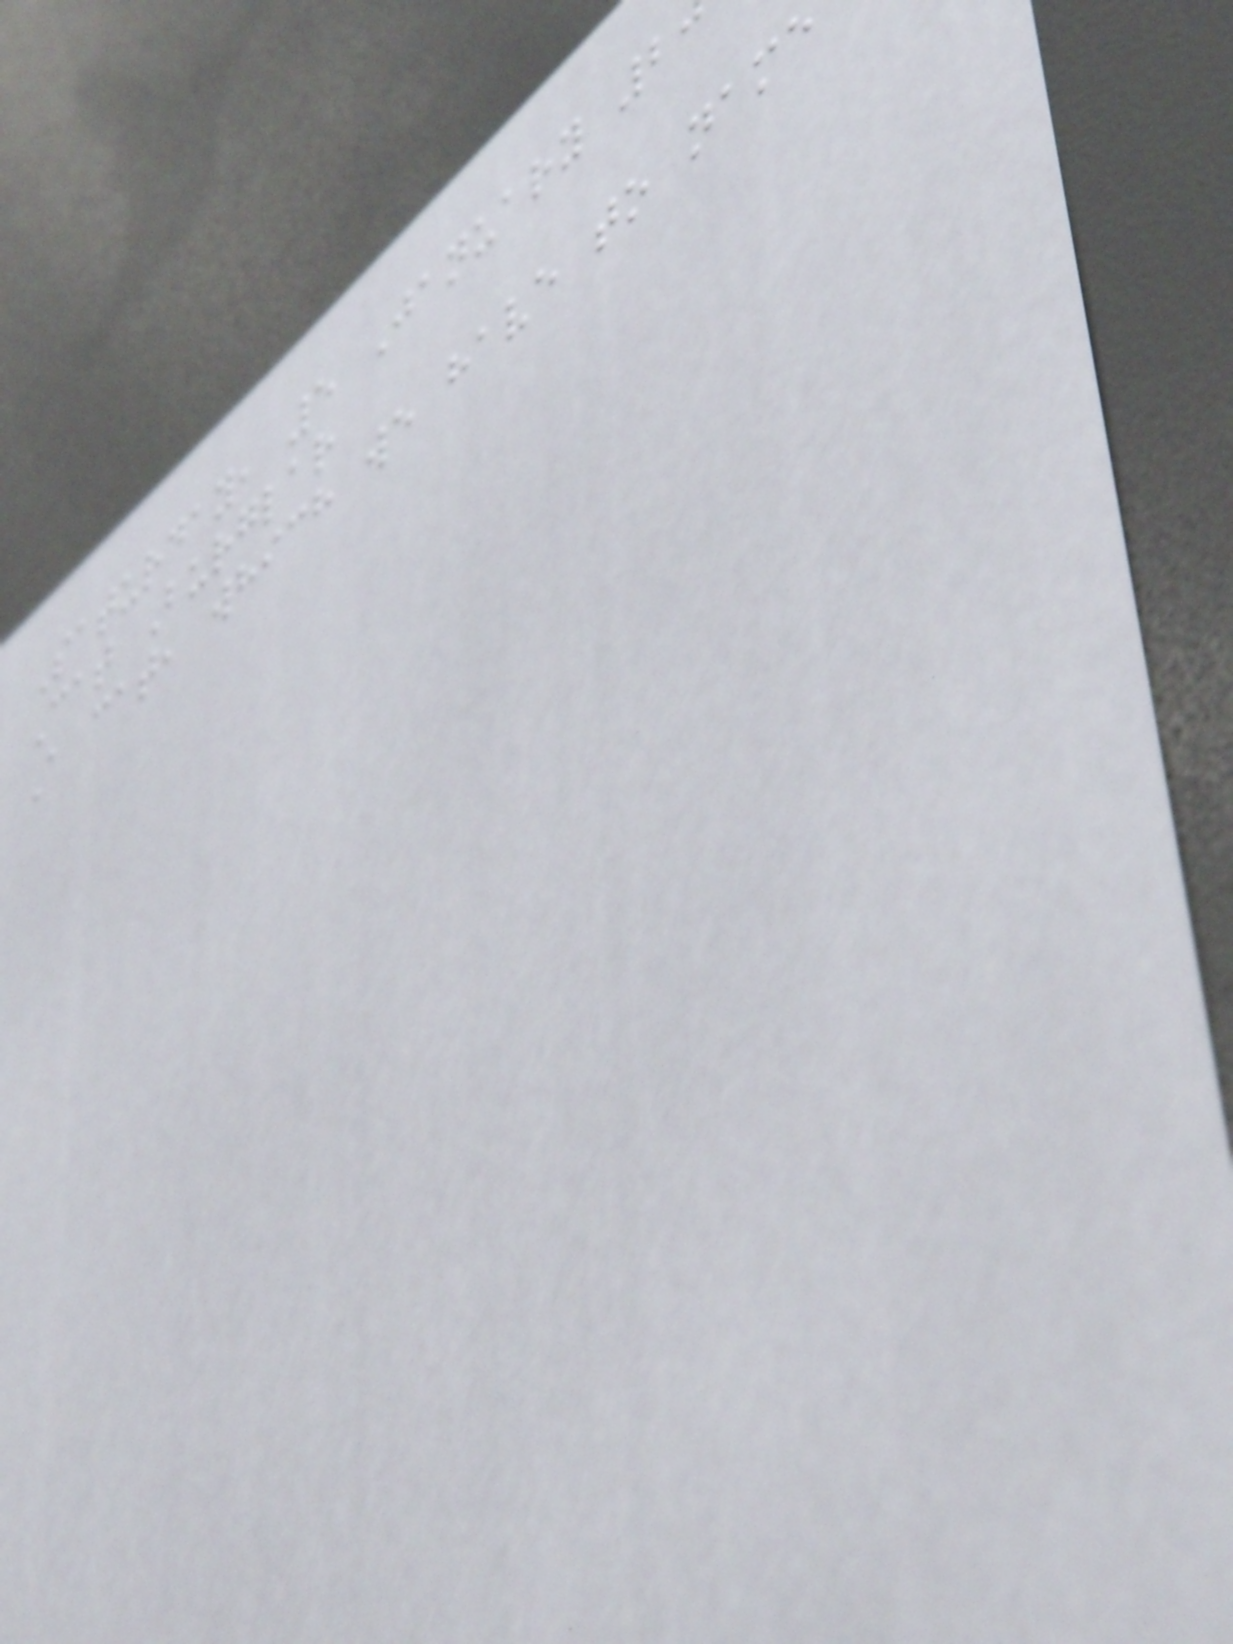Saturday, 5 January 2
Cat Burglar
A cat, which we have to name
